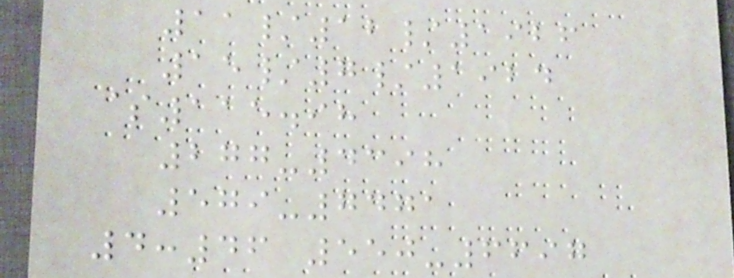11/12/1926
15/7/1924
$115.98
277-4398
579-7471
4:46 550-6697
